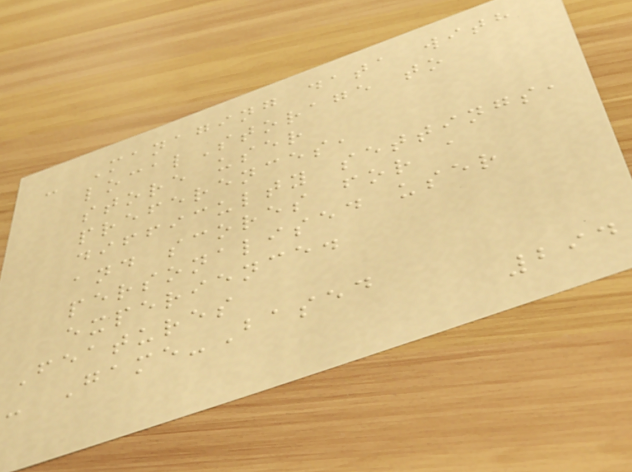- Managing data with
localStorage to
store user
preferences,
difficulty settings,
and scores for a
personalised user
experience.
Features
- Game-Based
294
